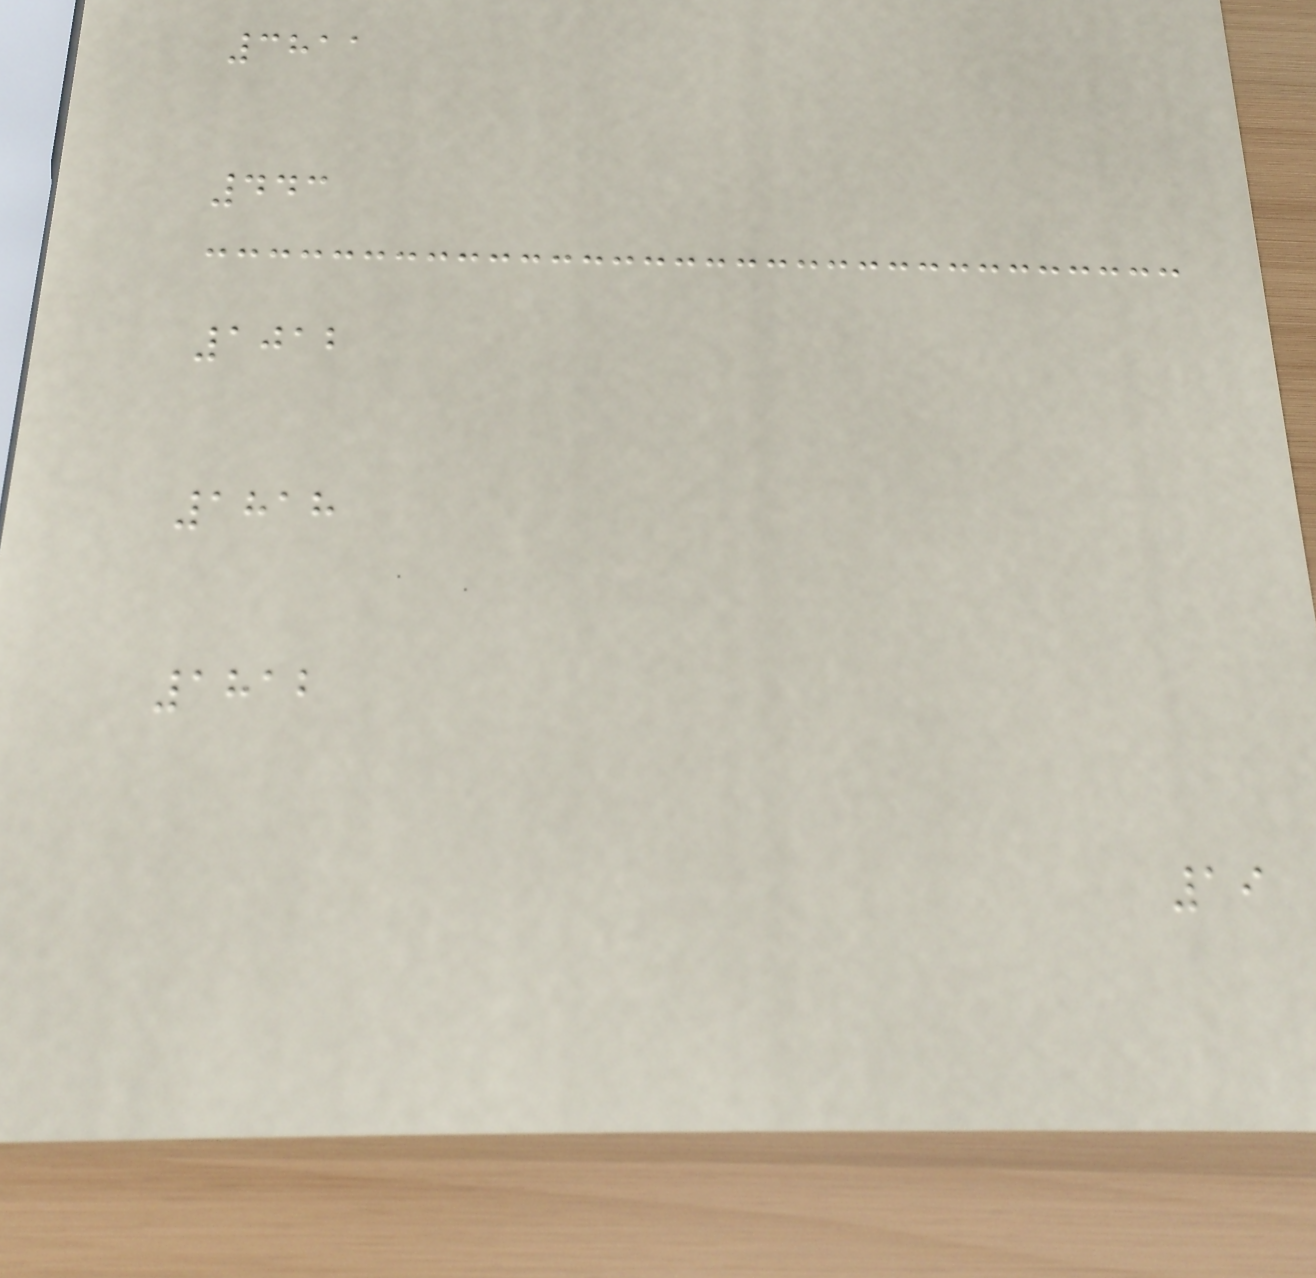3811
443
1012
1818
1812
19
